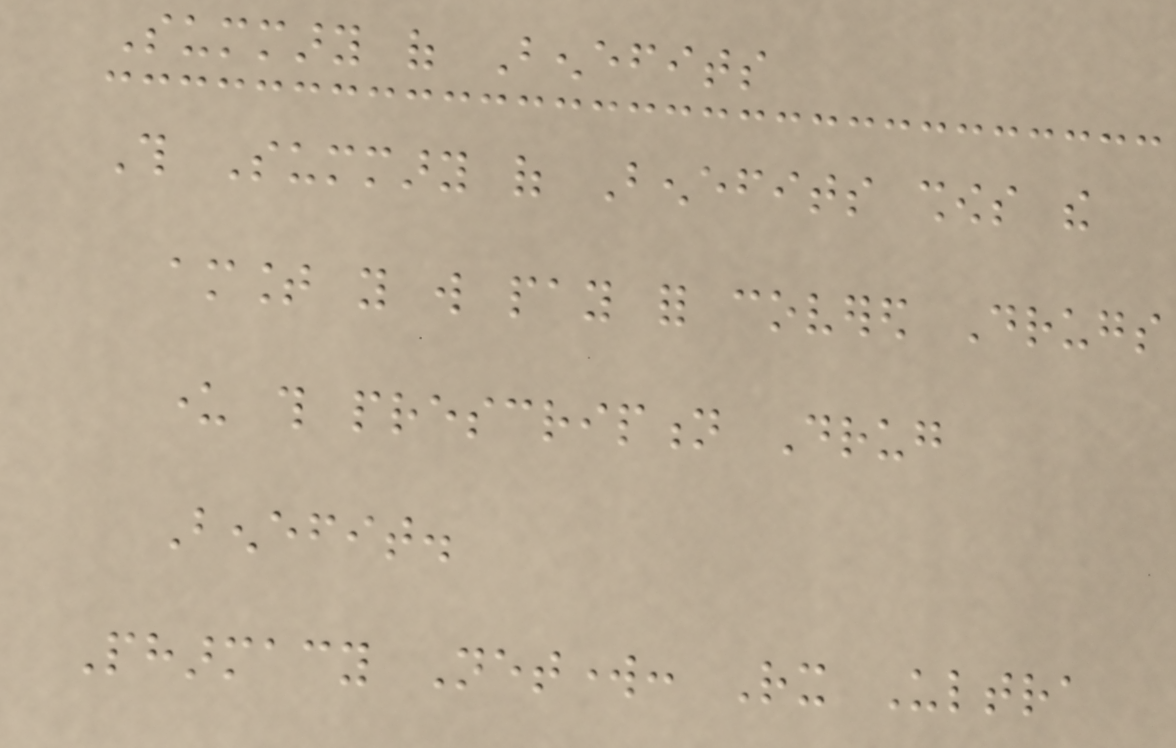Summary of Benefits
This Summary of Benefits shows the
amount you will pay for covered Drugs
under this prescription Drug
Benefit.
Pharmacy Network: Rx Ultra
